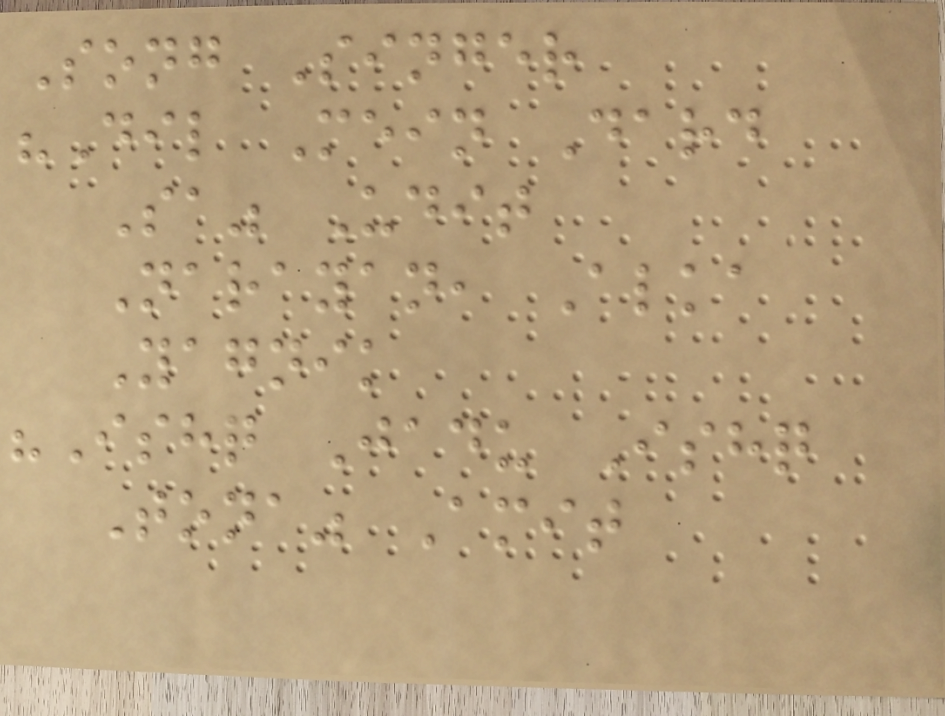Song Singer
"Dil Mein Dard
Sa" Udit
Narayan, Alka
Yagnik
"Ishq Jadu Ishq
Tona" Amit
